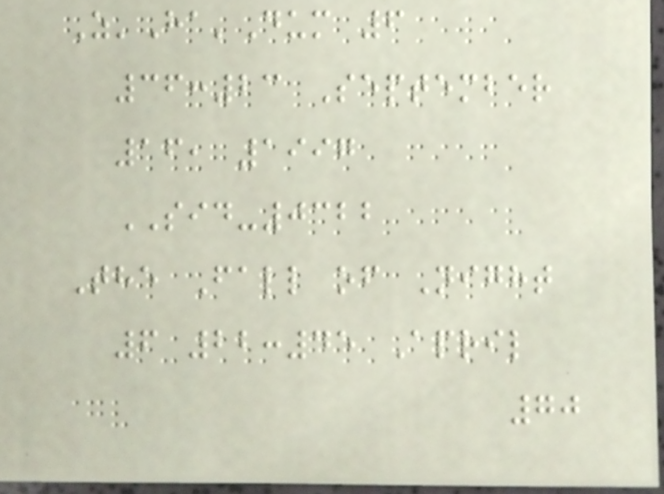Z'Ha'Dum 6
36:23 September
16, 1997
SID-0322
The Fall of Night
6 22:45 April
70
